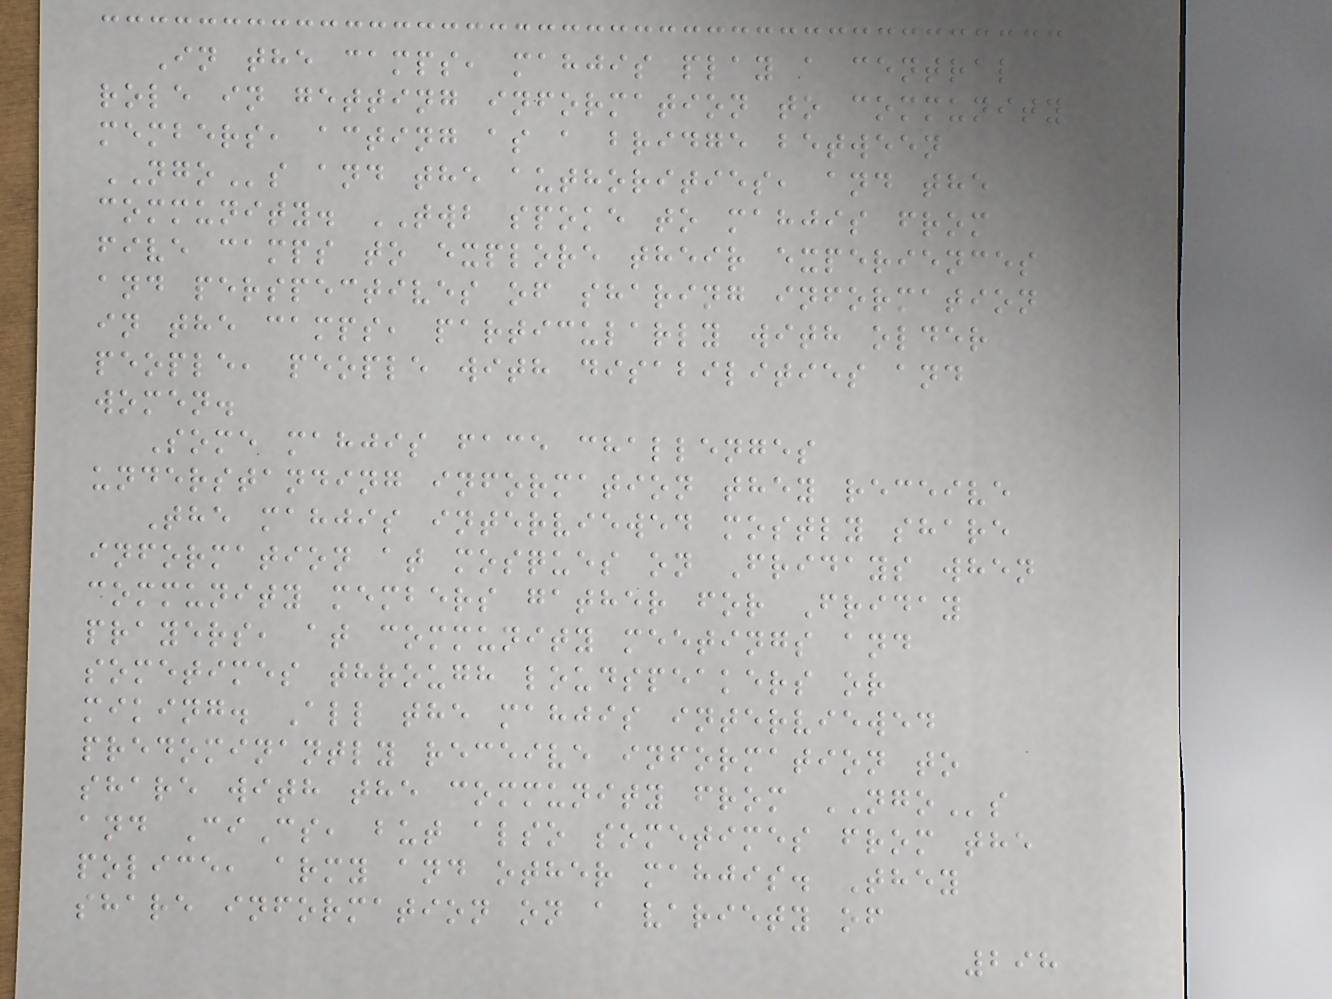In the camps, mahjis play a central
role in getting information to community
members, acting as a bridge between
NGOs and the authorities, and the
community. TWB spoke to mahjis from
five camps to explore their experiences
and perspectives of sharing information
in the camps, particularly with older
people, people with disabilities and
women.
Some mahjis face challenges
understanding information they receive
The mahjis interviewed mostly share
information at mosques on Fridays when
community members gather for Friday
prayers, at community meetings and
sometimes through loudspeakers or
miking. All the mahjis interviewed
predominantly receive information to
share with the community from NGOs
and CiCs, but also sometimes from the
police, army and other mahjis. They
share information on a variety of
298
